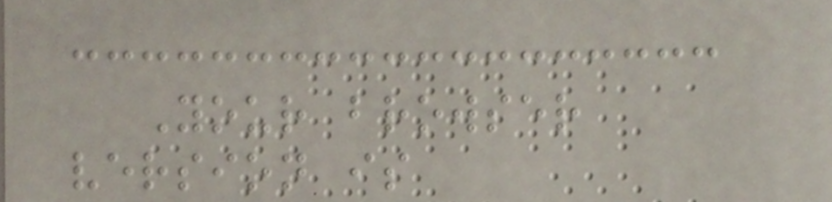Your browser
version is
